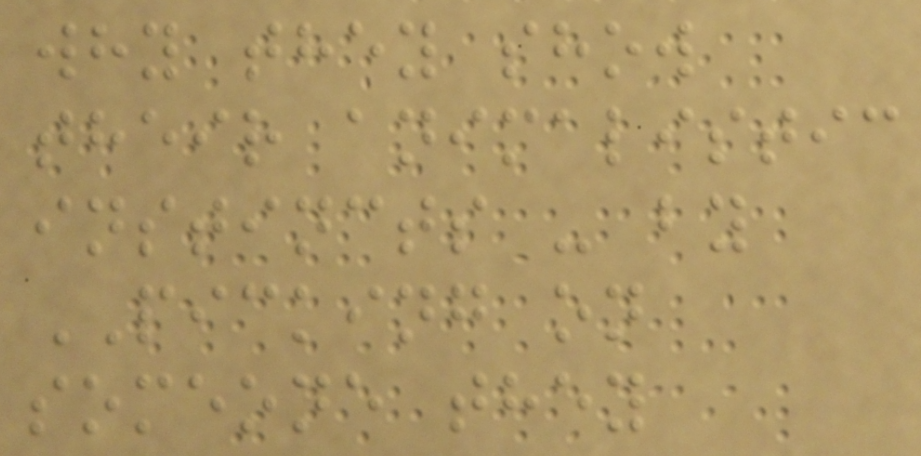why they show
their animalistic
instincts - by
PICKING on
someone they
